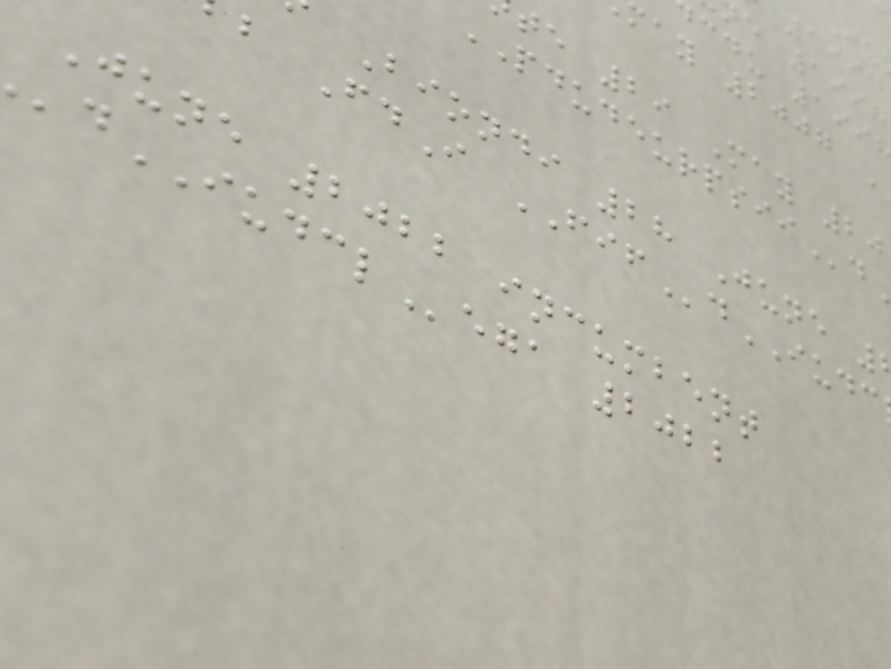te 29 May 20
PDUDEURPSIId
Biondi 28 June
b FdI FIFdIUDC
June 2022 incumbent
dIUDCLega 2022
